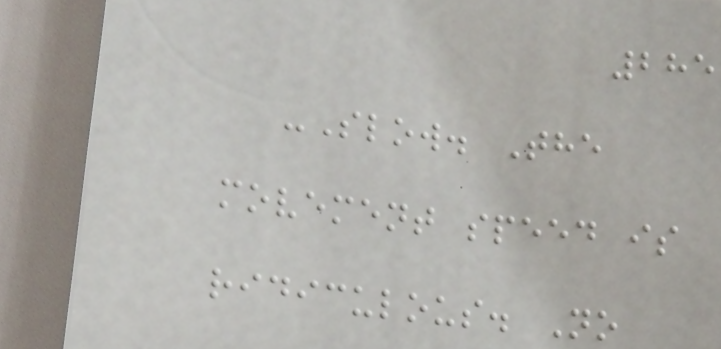285
-Slow. The
movement speed is
ridiculous. No
